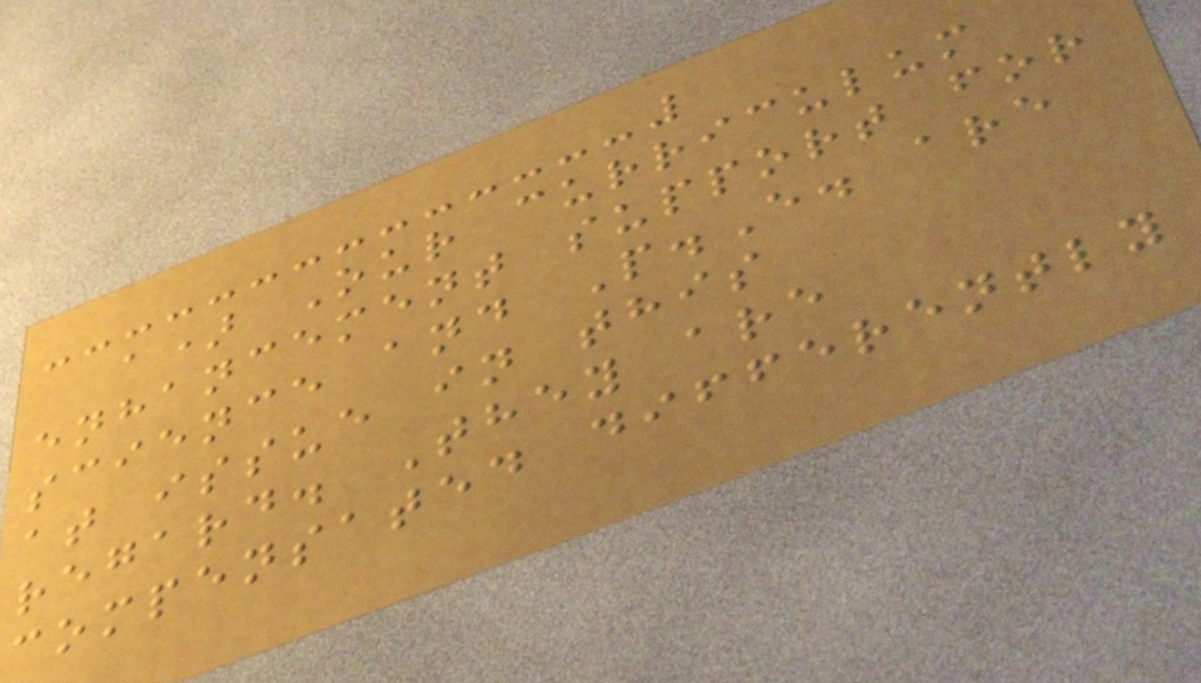a) Our curriculum
enhancement support for
science and P.E. are
at issue in this
regard. They are
compensated differently
